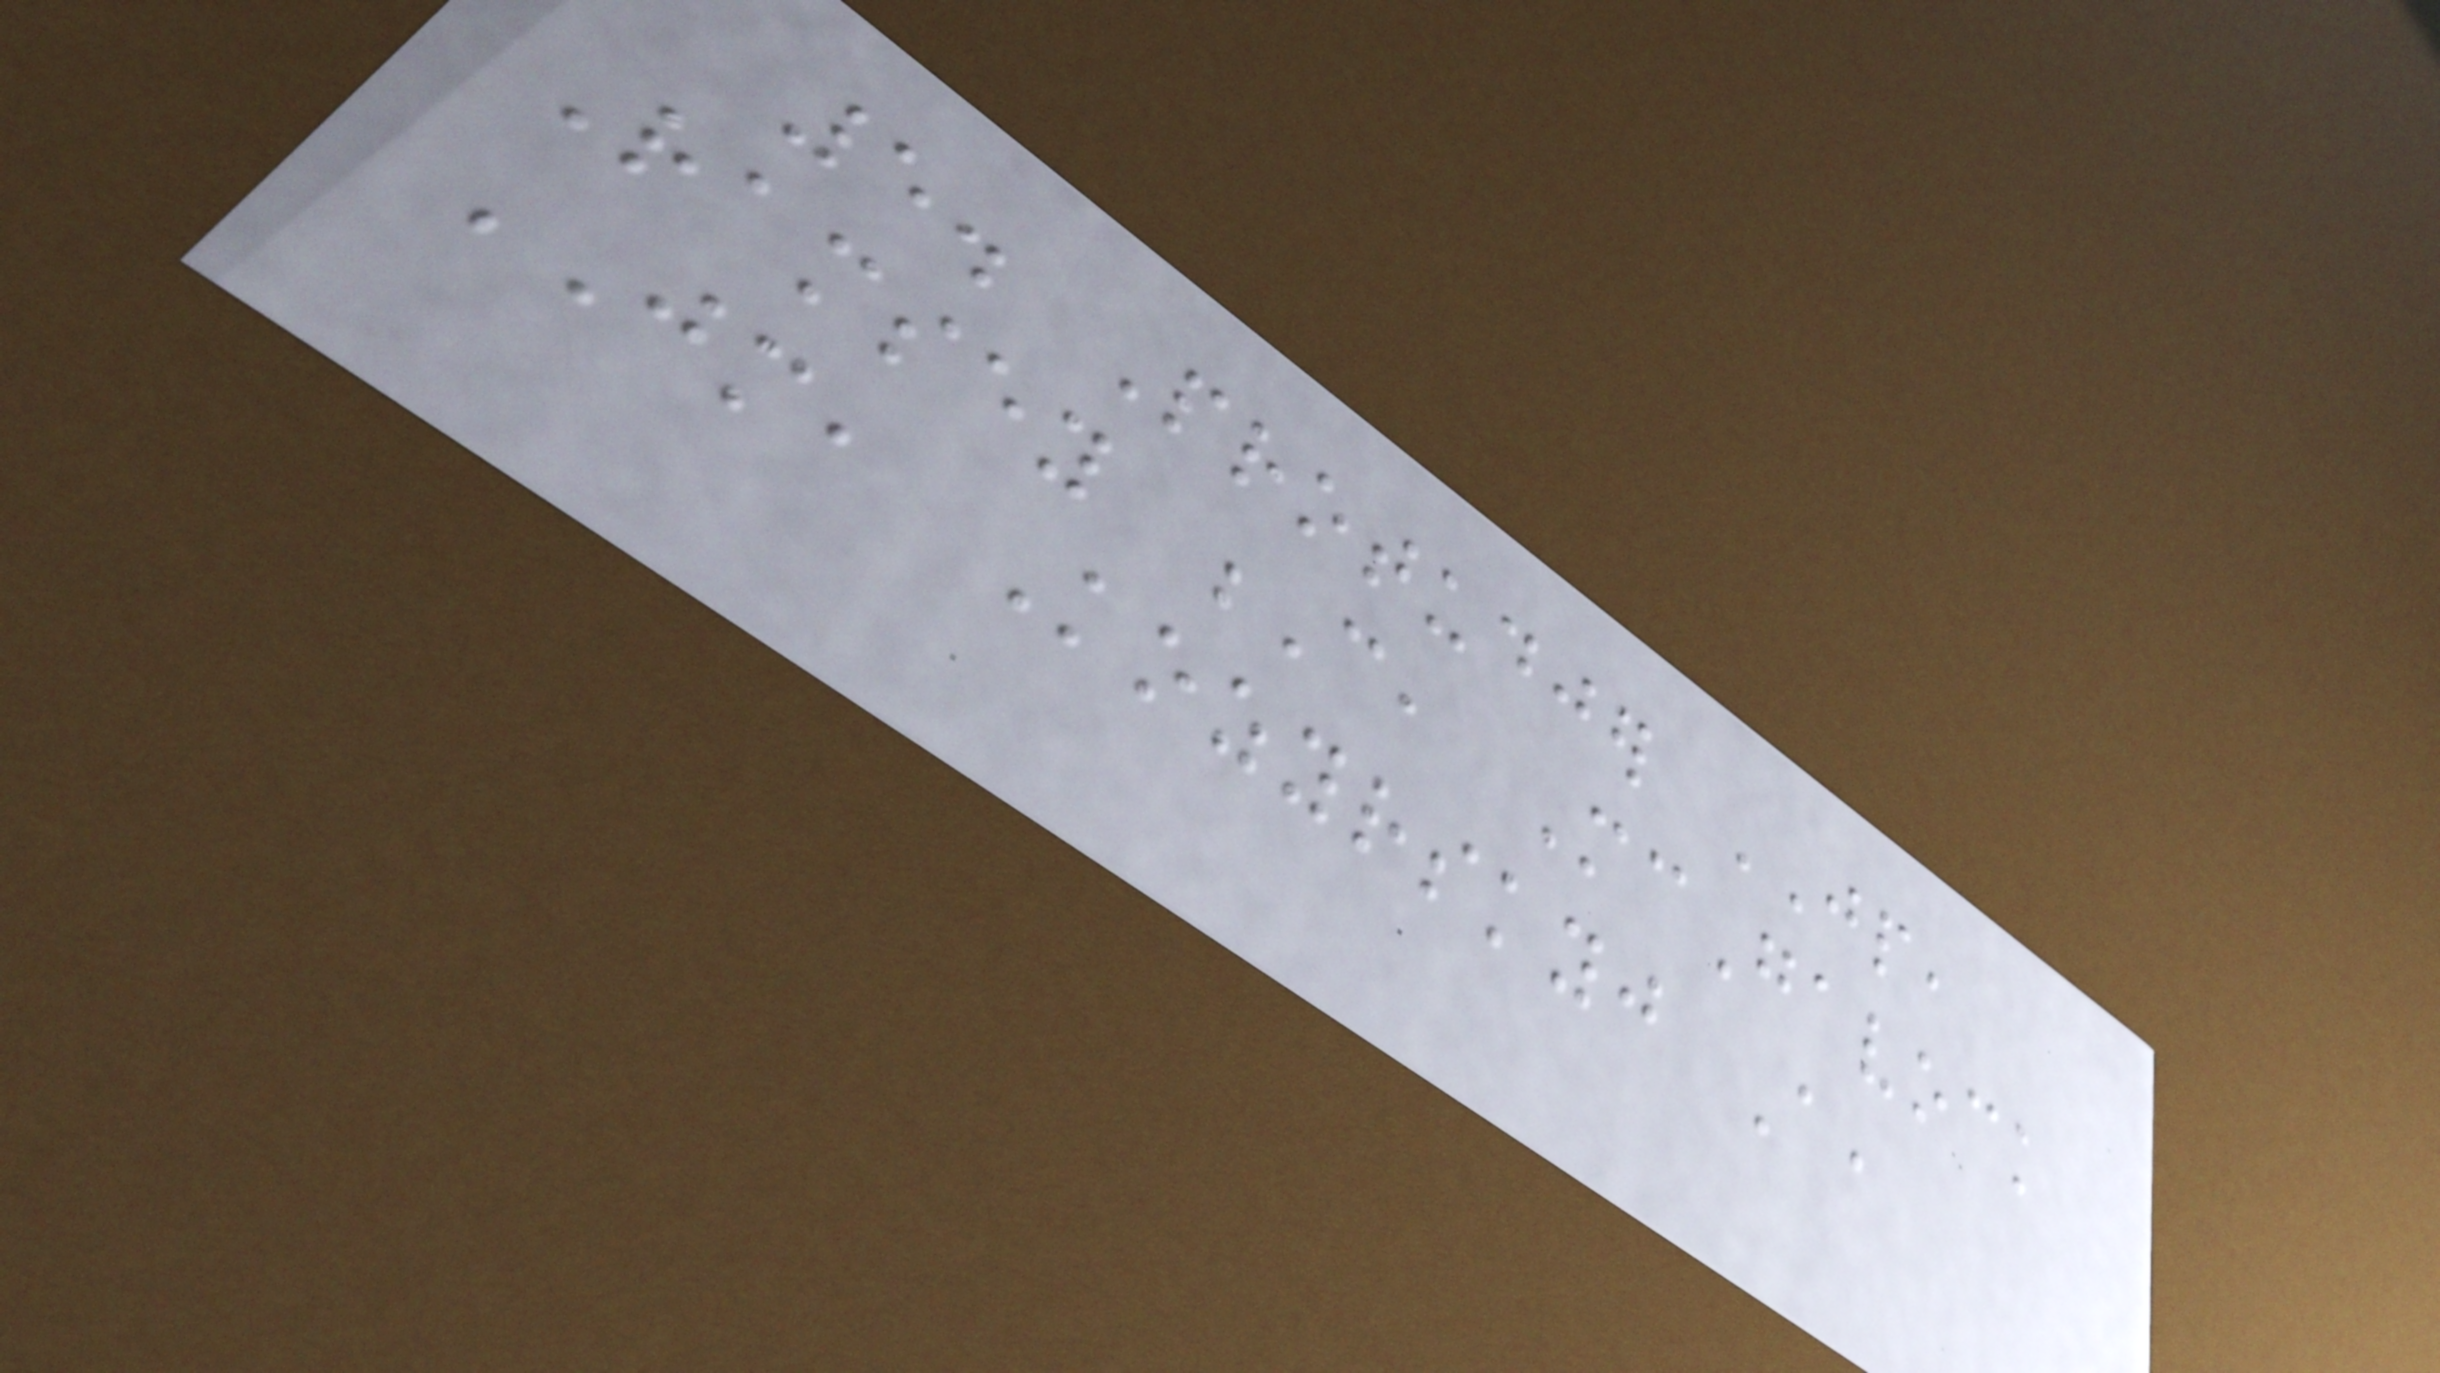5. Protudjer JP,
Ramsey C, McGavock
JM, Kozyrskyj A,
